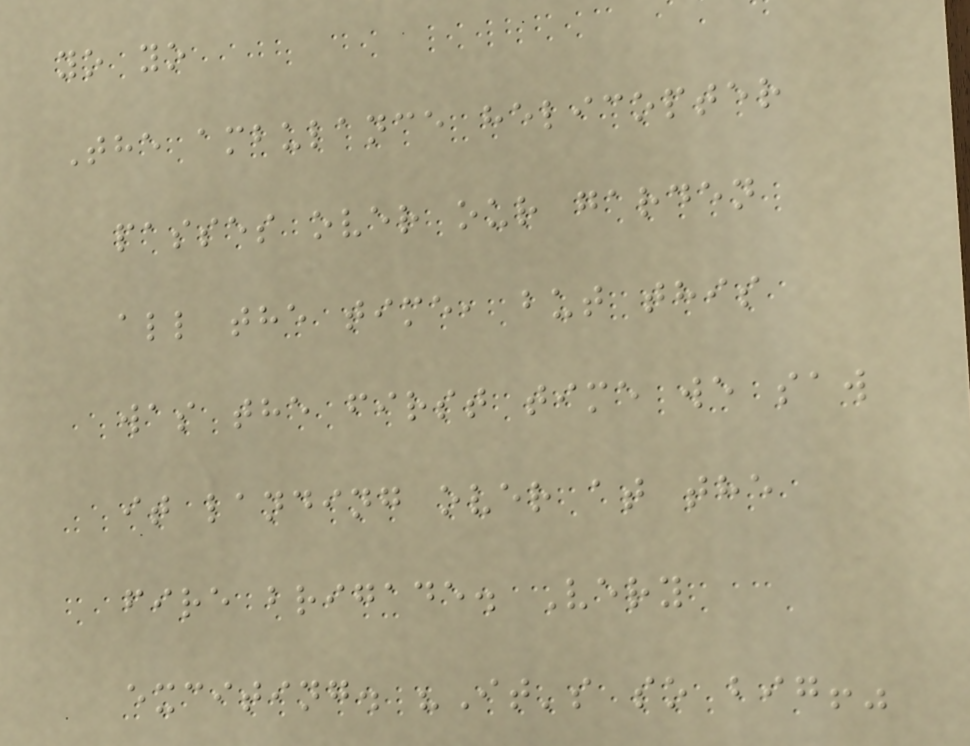yo yo
The ambulance helicopter
passes over our garden
all the time, but this
was the first time we saw
it landing over at the
fire brigade. Very
exciting. "It's so big!"
